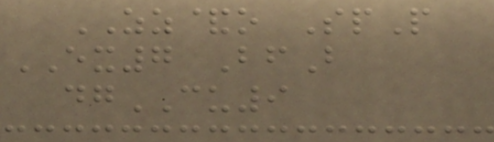ZZ&o SpP
EX7 BfB
dgCU9
